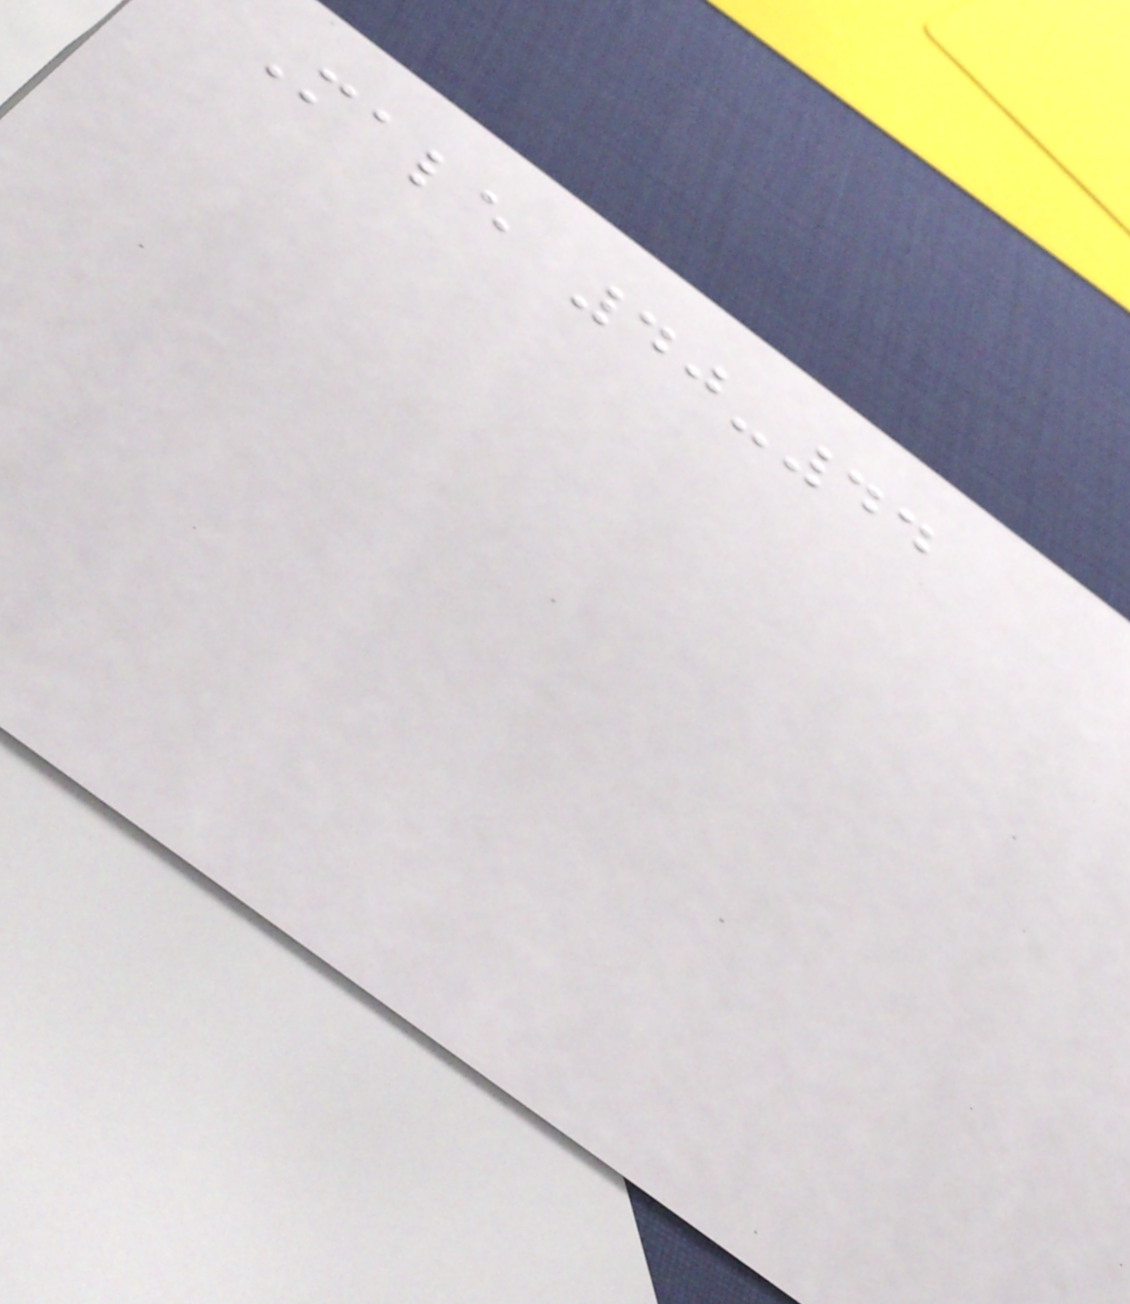Male 40-44
